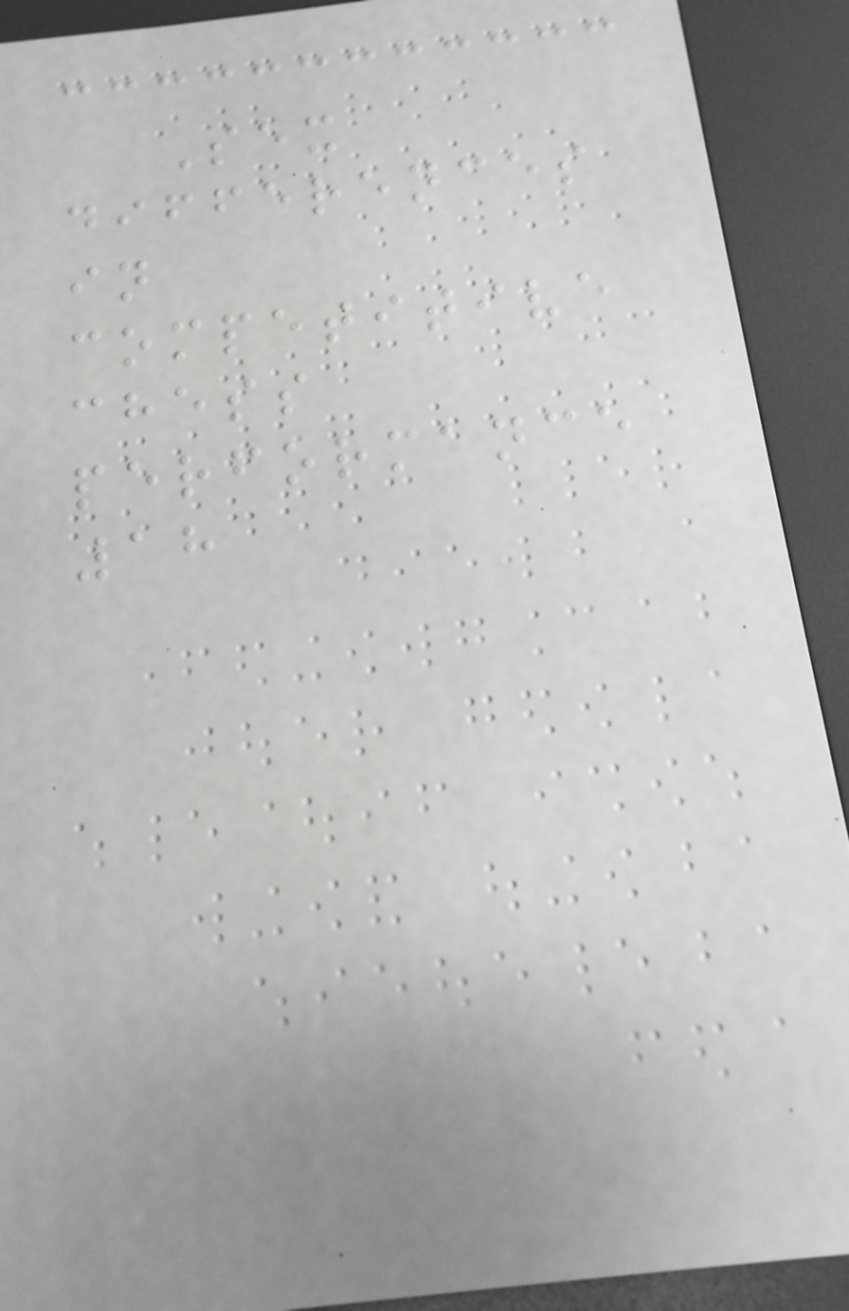Sex
differences
in
competitive
chess
performance
18
